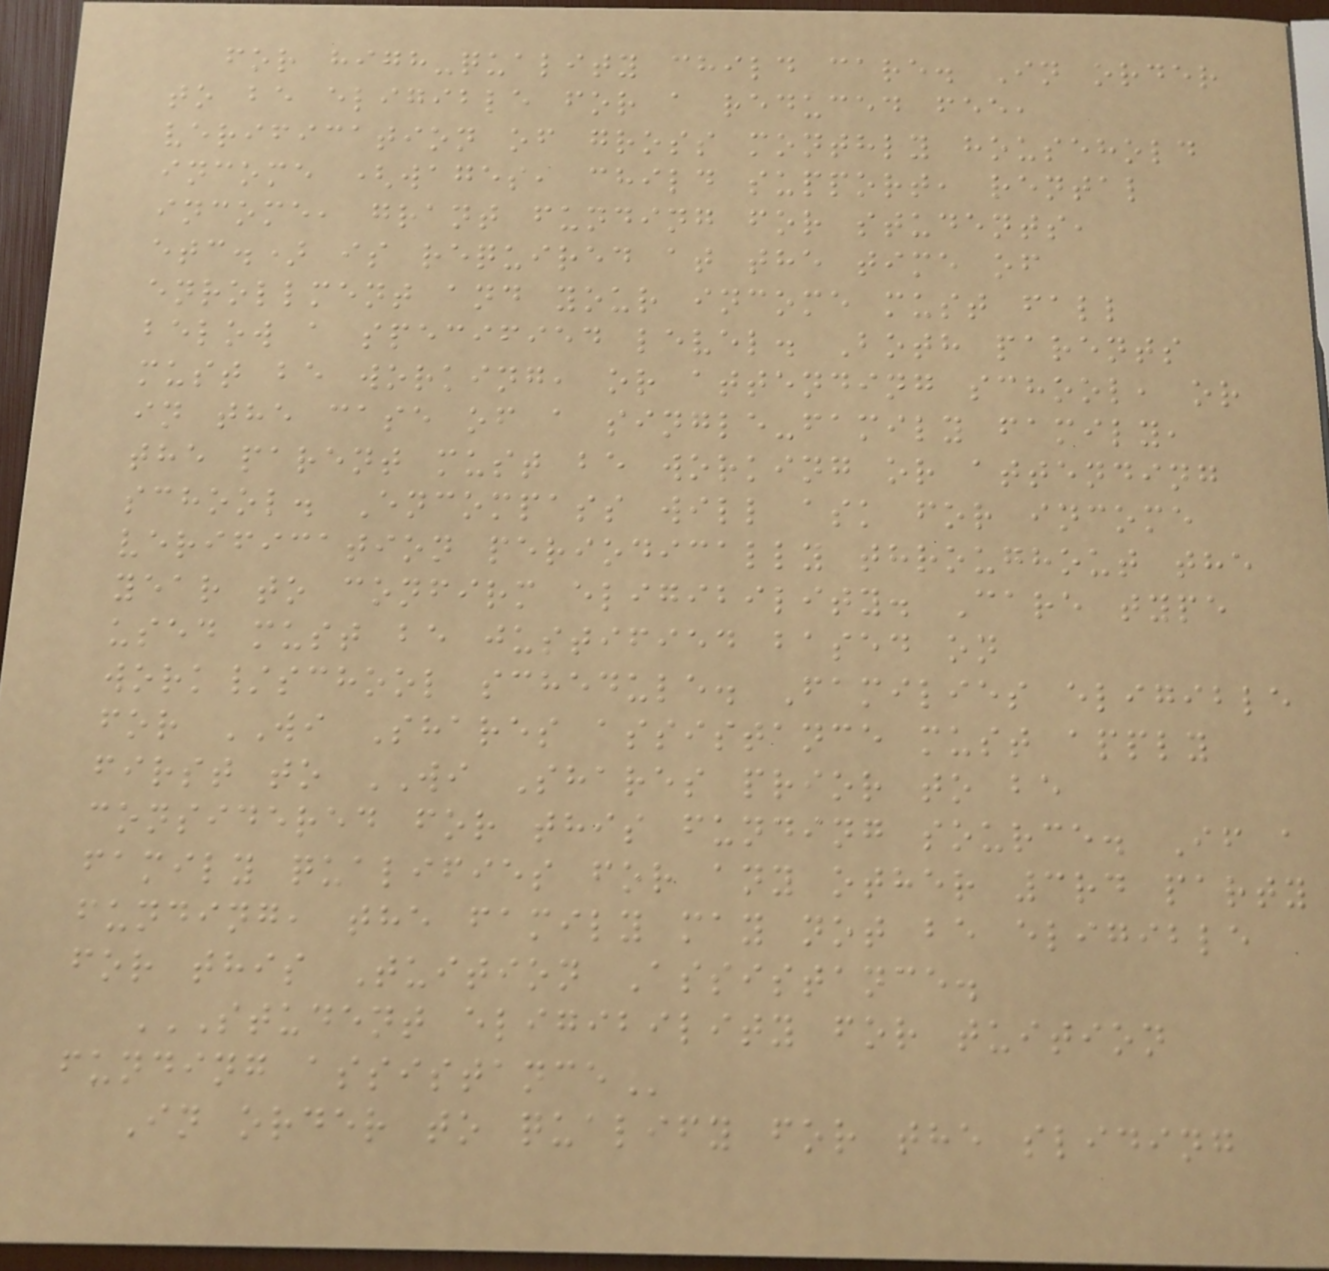for high-quality child care. In order
to be eligible for a reduced fee,
verification of gross monthly household
income (wages, child support, rental
income, grant funding for students,
etc.) is required at the time of
enrollment and your income must fall
below a specified level. Both parents
must be working, or attending school, or
in the case of a single-family family,
the parent must be working or attending
school. Encompass will ask for income
verification periodically throughout the
year to confirm eligibility. Care type
used must be justified based on
work/school schedule. Families eligible
for WI Shares assistance must apply
first to WI Shares prior to be
considered for this funding source. If a
family qualifies for any other 3rd party
funding, the family may not be eligible
for this Tuition Assistance.
STUDENT ELIGIBILITY FOR TUITION
FUNDING ASSISTANCE
In order to qualify for the sliding
